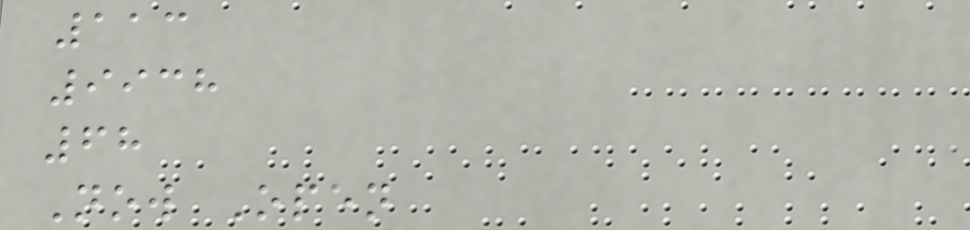113
9938
68
Now Open
